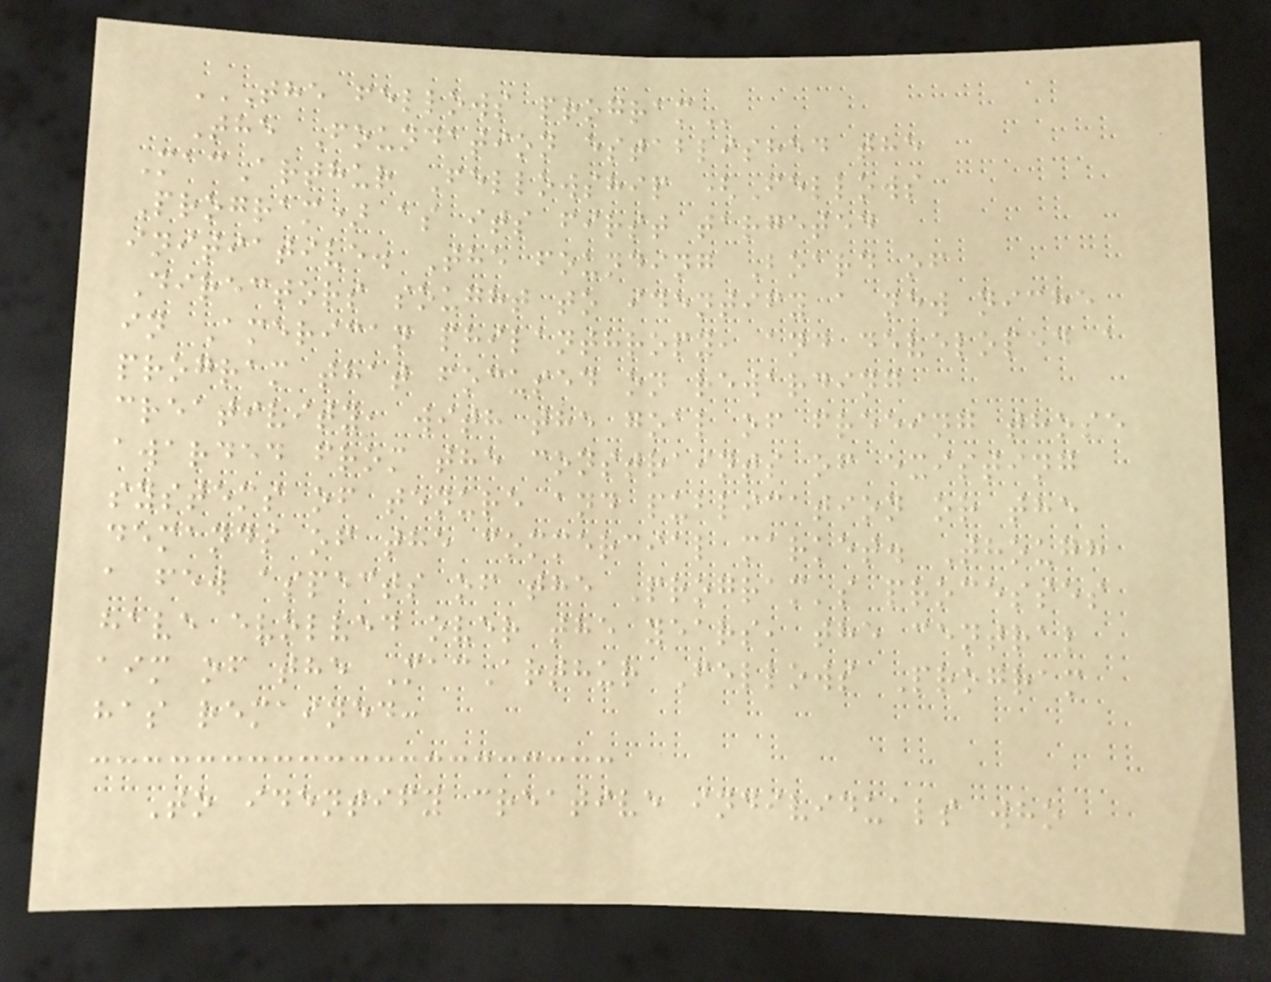THE FELLOWS PROGRAM
The Foundation established the
MacArthur Fellowship (Fellows
Program) as its first targeted
initiative. The founding Board of
Directors sought to identify a new niche
in American philanthropy, and developed a
program that focused on rewarding
creativity, with the goal of freeing those
awarded from the constraints of existing
systems of tenure and publication or the
demands of the commercial market. Though
a few aspects of the Program's processes
have evolved over the years, the central
aim of the MacArthur Fellows Program
has remained:
To identify creative individuals who
